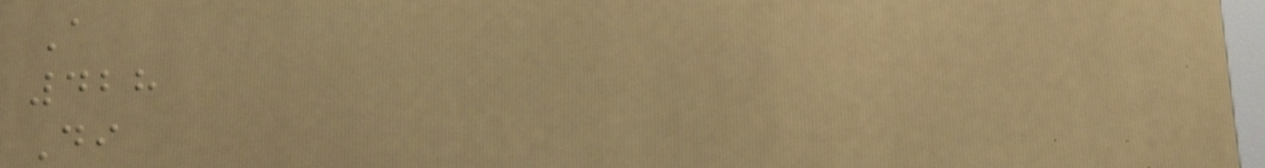A
428
Di
